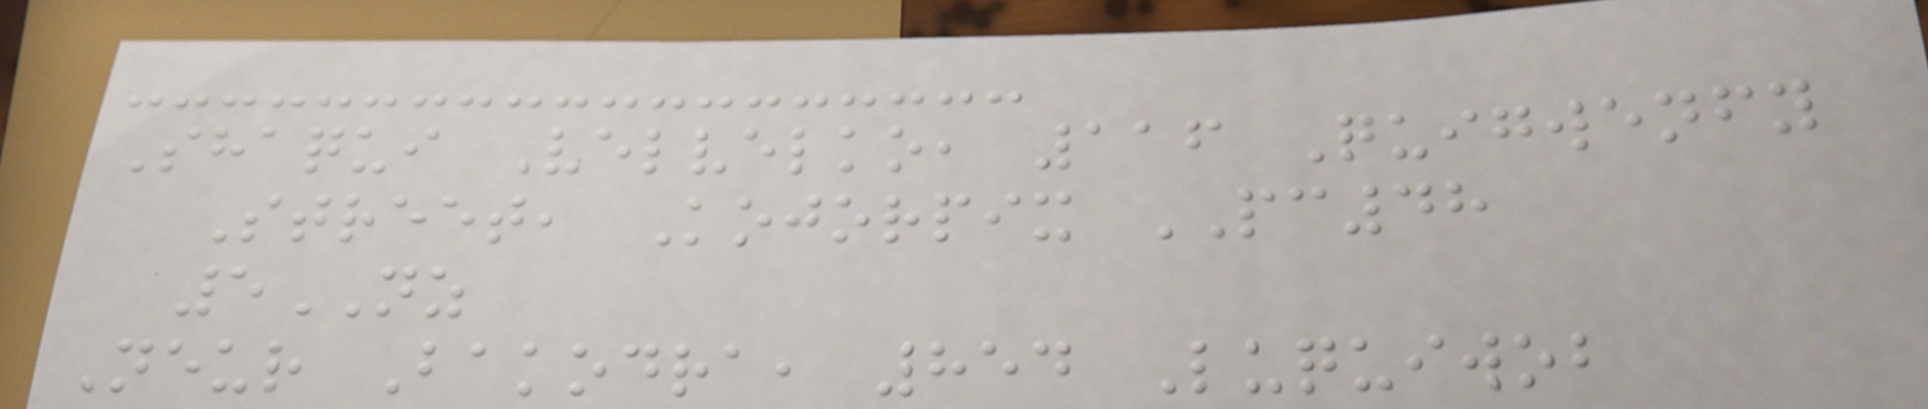Shaqui Velvelko, 116 Quigwenfy
Street, Kojorpix PC48
5NZ
Neur Bakodra, 854 Luquiwob
